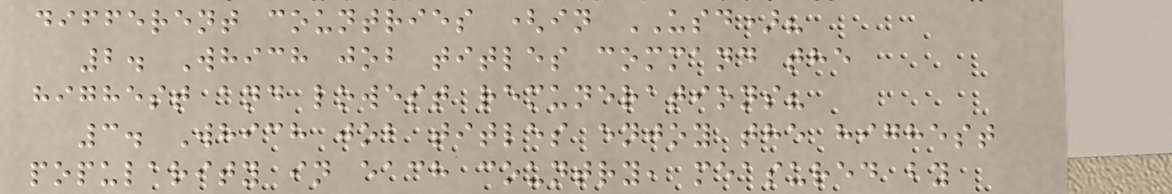different countries (in USD)?
2. Which job titles command the
highest and lowest remunerations?
3. Which job titles enjoy the highest
popularity in each country, measured by
